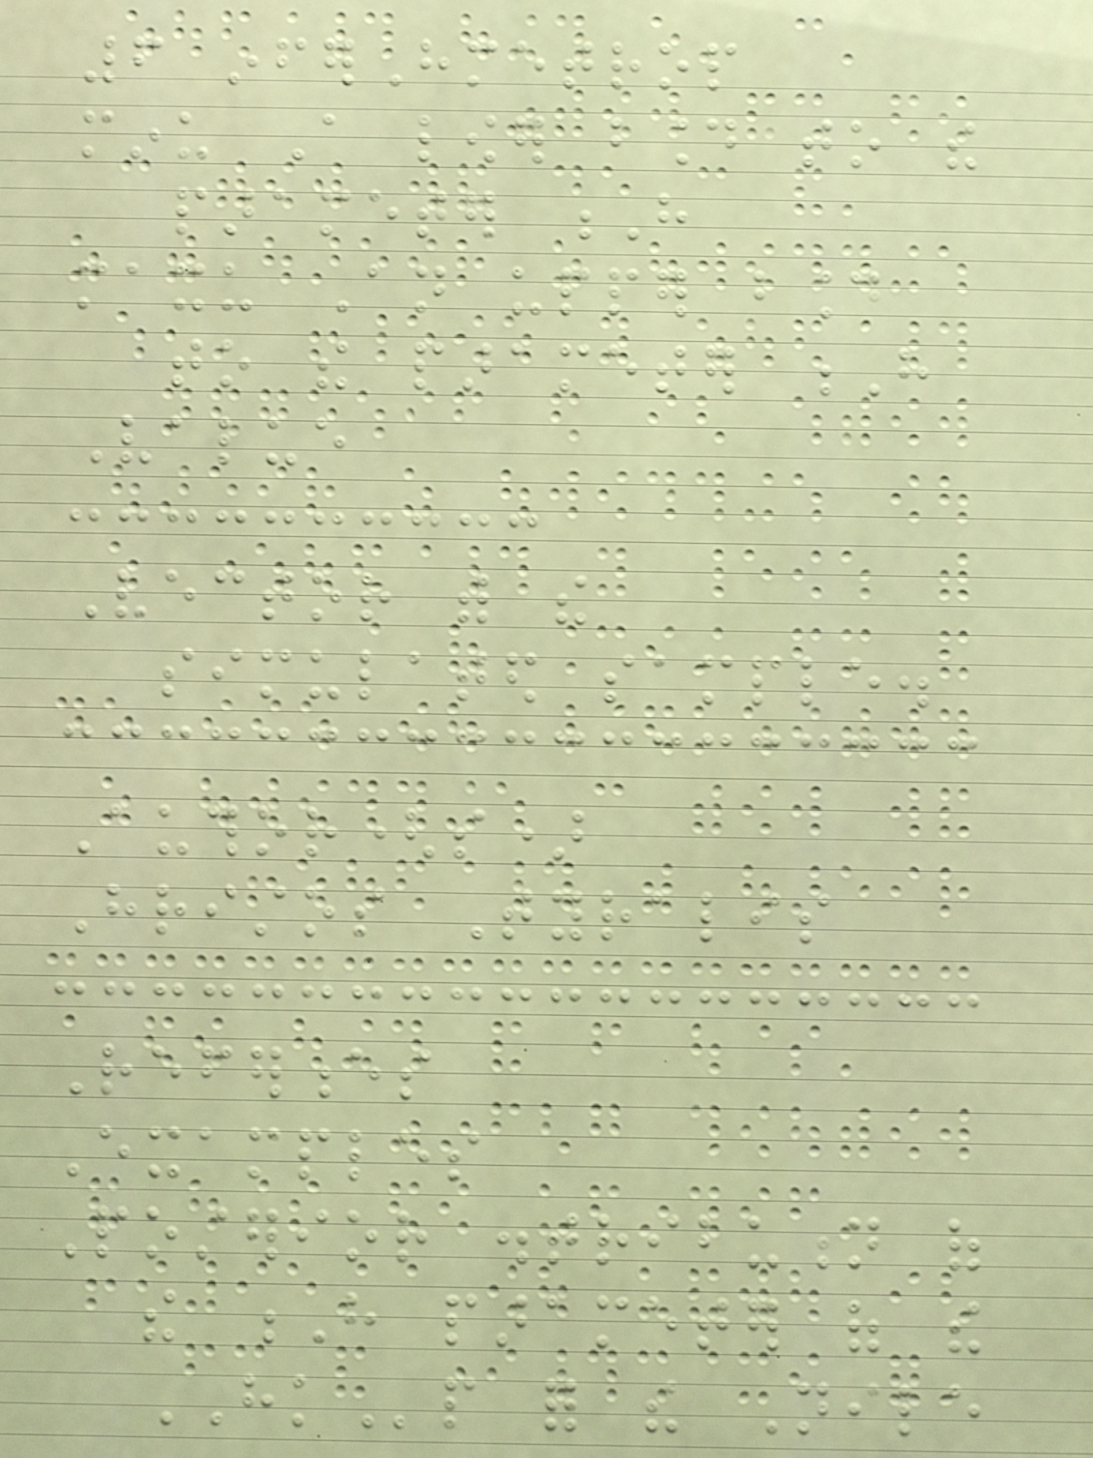6 inferHmetrop
minu A lower bound to the
parameter H
maxu An upper bound
to the parameter H
Value
Vector with the
simulated sample.
Author(s)
Hristos Tyralis
References
Examples
Posterior distribution of
the H parameter of the
HKp for the Nile
